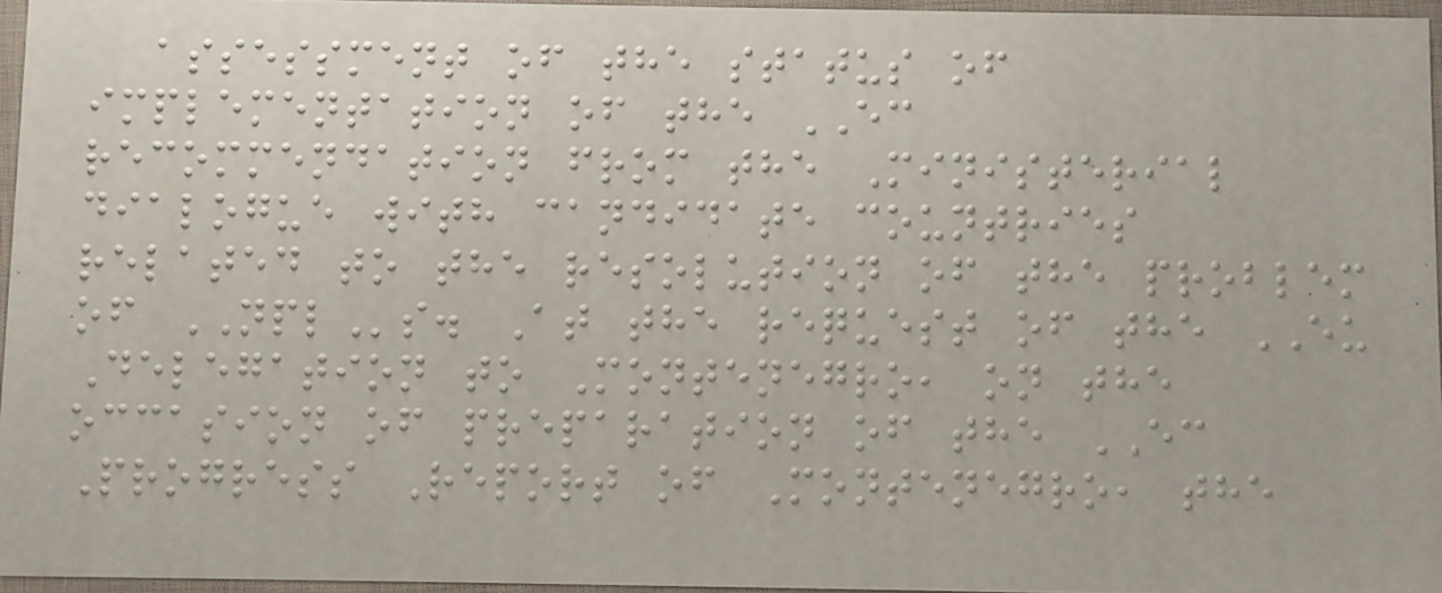assessment of the status of
implementation of the EC
recommendation from the Ministerial
dialogue with candidate countries
related to the resolution of the problem
of NPLs. At the request of the EU
Delegation to Montenegro, on the
occasion of preparation of the EC
Progress Report of Montenegro, the
